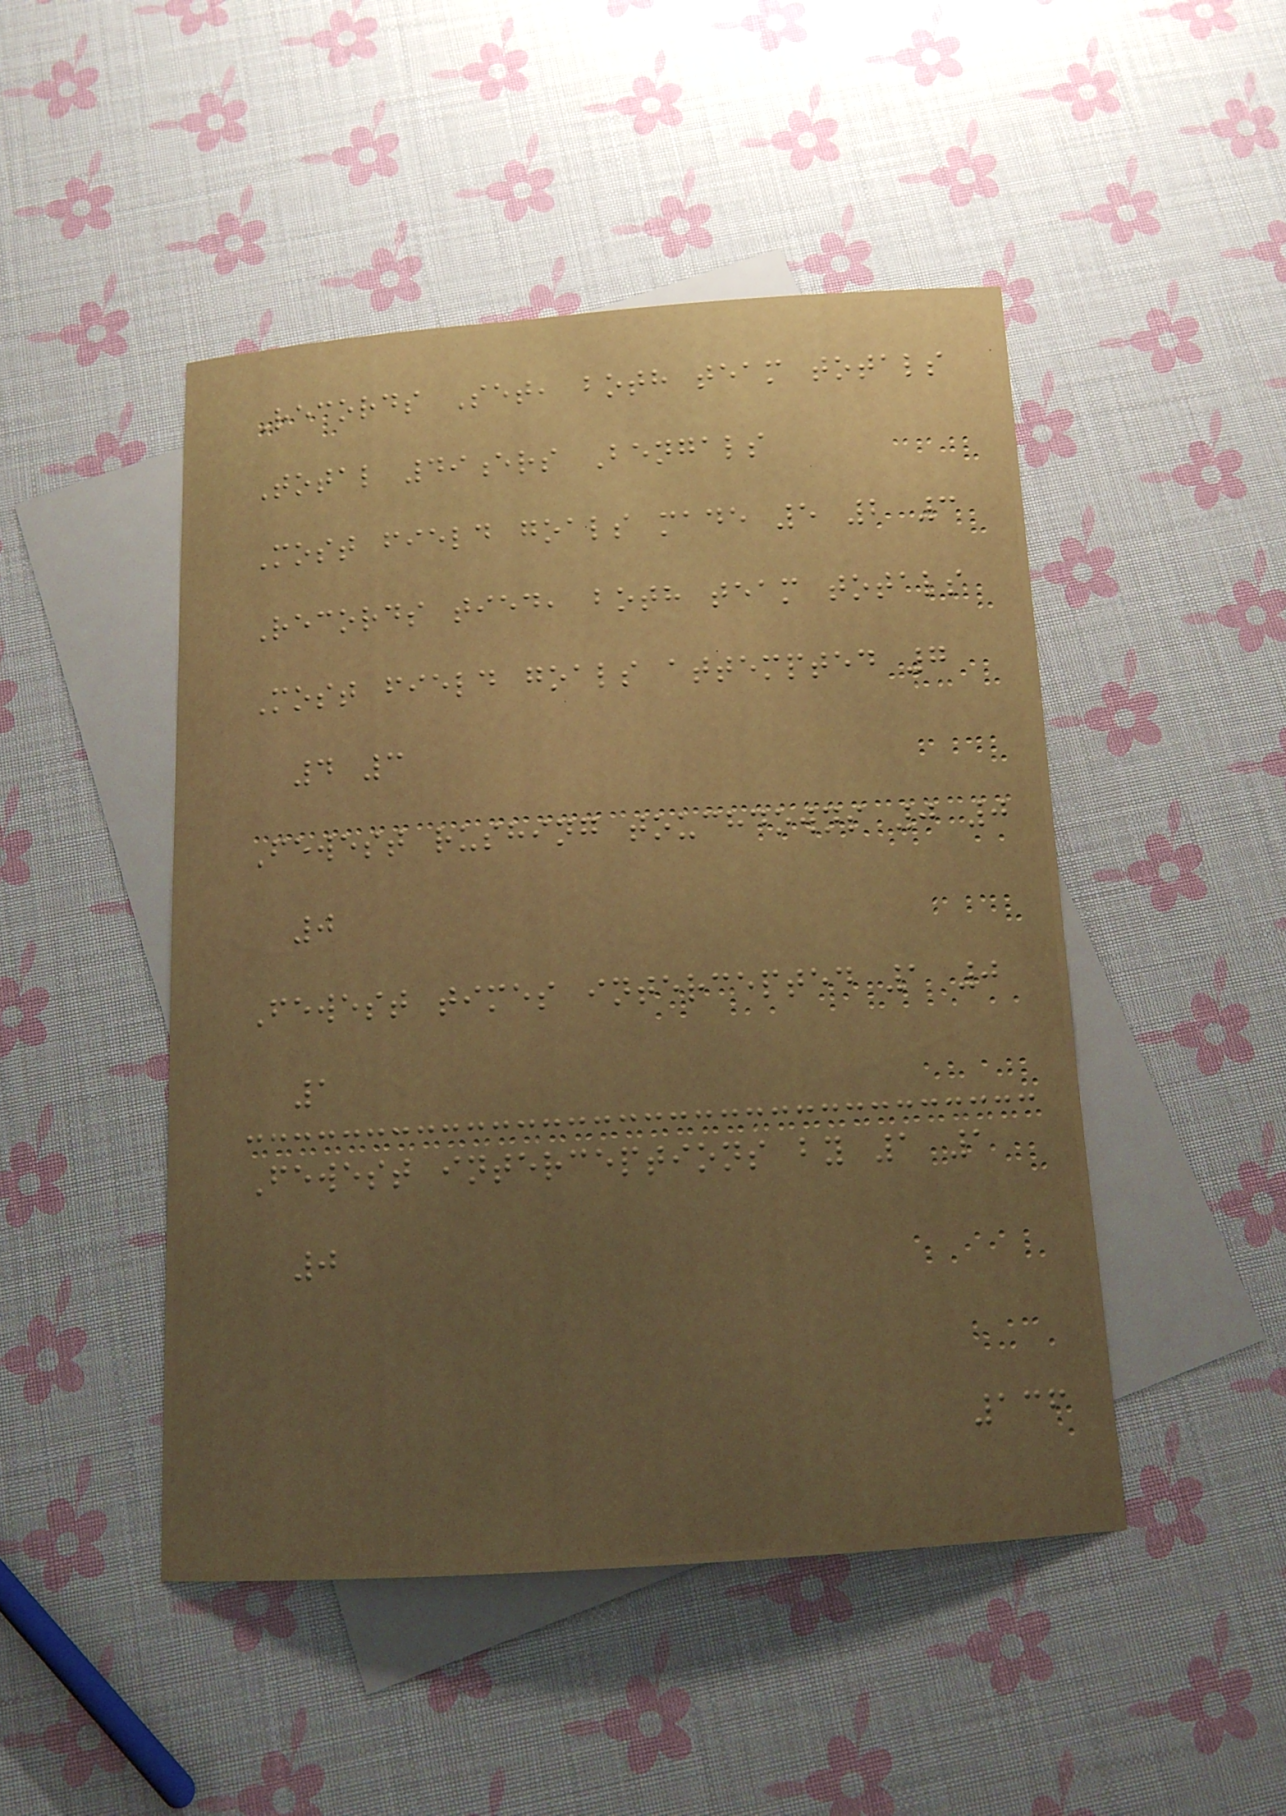Records Set, both team totals
Total 49ers Bengals
Most field goals made 5 2 3
Records tied, both team totals
Most field goals attempted 7
4 3
Fewest rushing touchdowns 0 0
0
Fewest times intercepted 1 0
1
Fewest interceptions by 1 1
0
136
